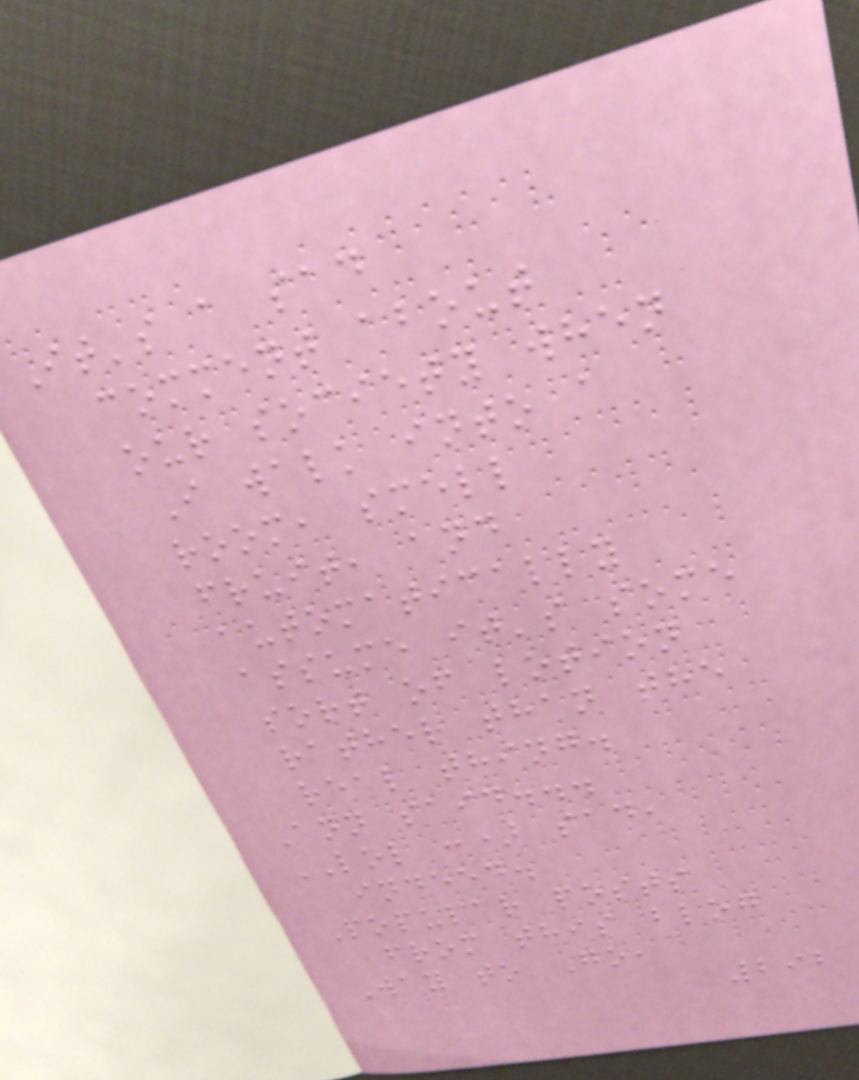It's a sad
comment about
our society when
I walk into a
room, smell
fruit, and
automatically
assume it's some
sort of lotion
rather than the
real thing.
Ann said...
LOL :) sad,
indeed.
Popular posts
from this blog
Way to Go,
292
